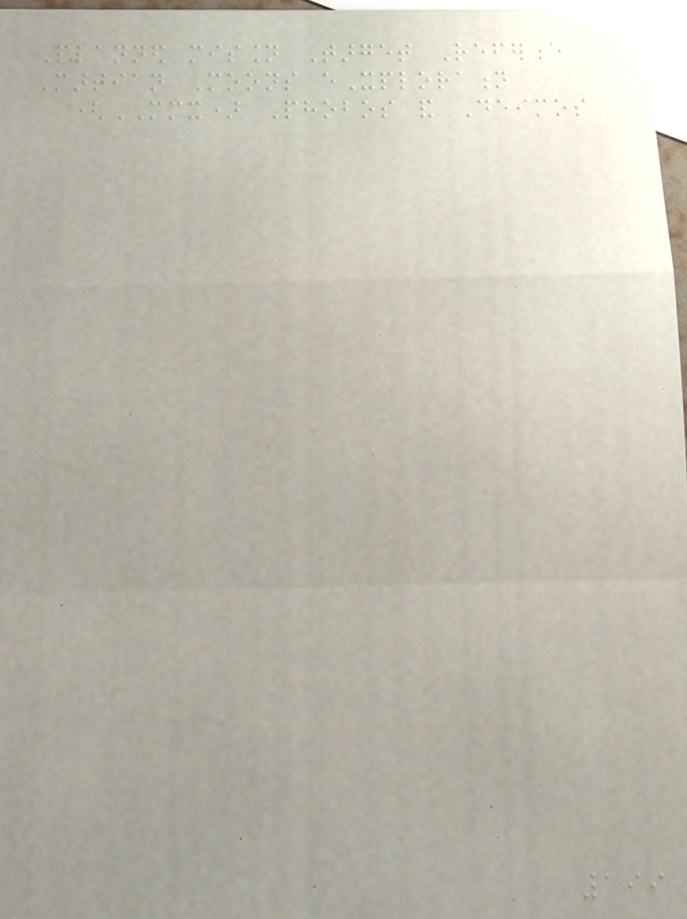Planned mission Target Reference
Martian Moons eXploration
(MMX) Phobos and Deimos
199
